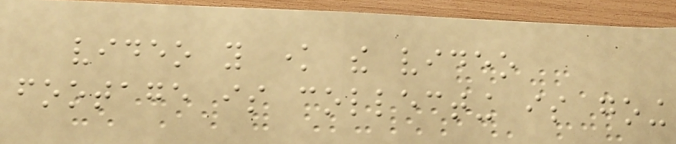video you know the video
footage is collecting is going
